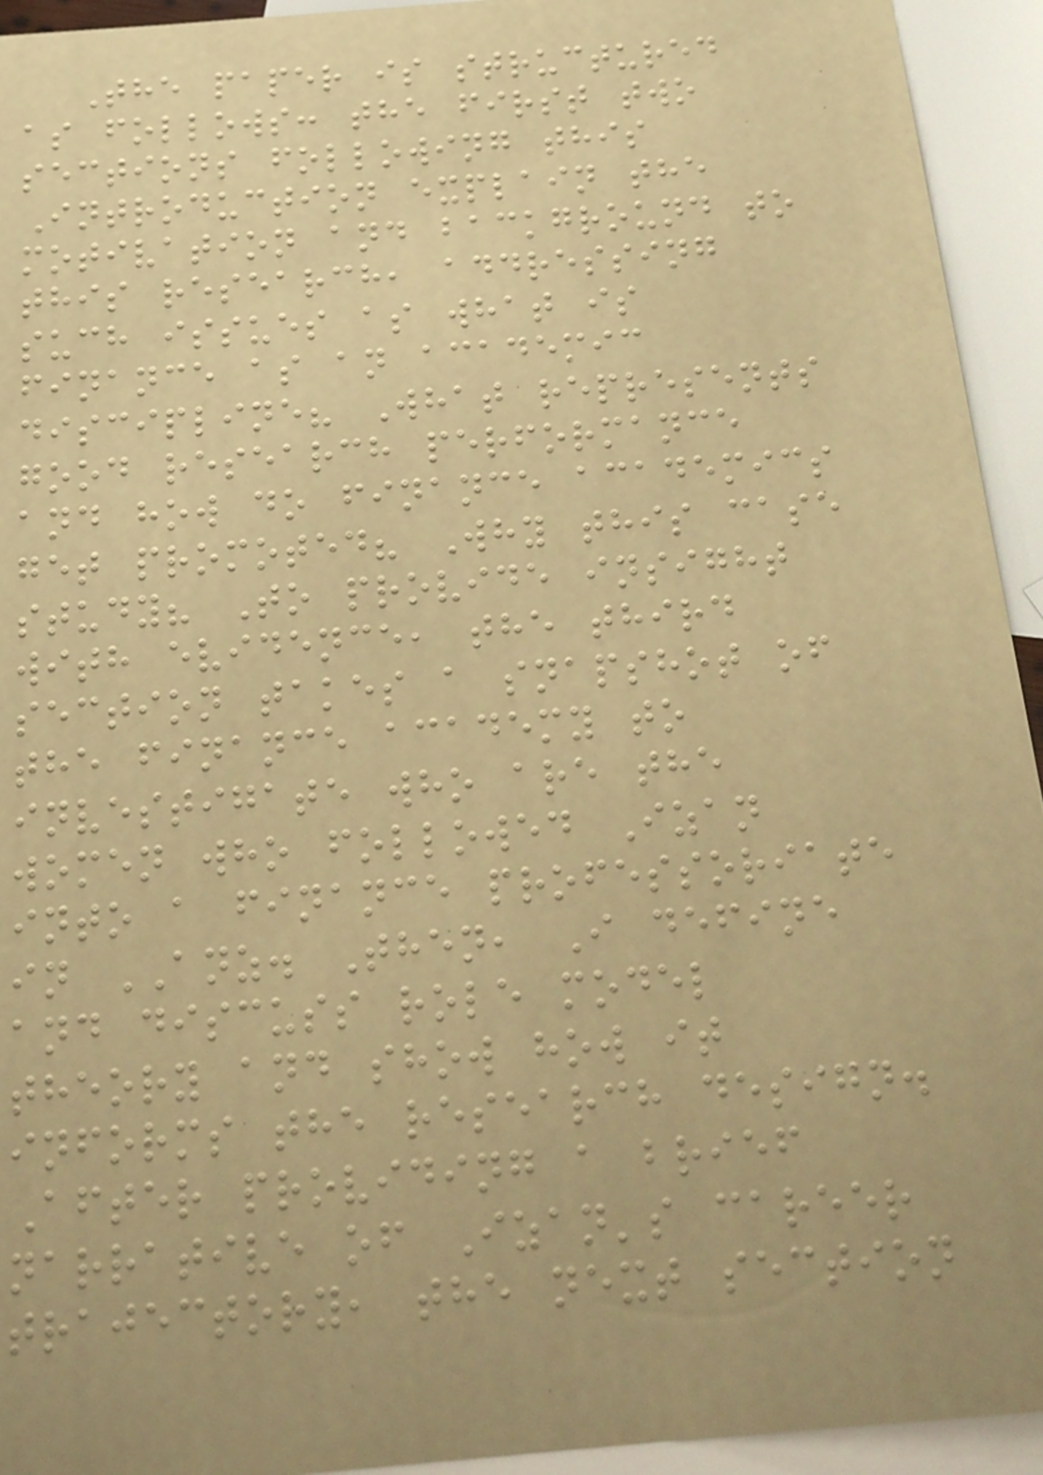The paper is structured
as follows: the first two
sections following this
Introduction explain the
motivation and background to
this research, addressing
such issues as what is
finance as an academic
discipline? What represents
good research performance
and how do finance academics
get promoted? Why this case
study? To provide insight
with evidence, the third
section takes a snapshot of
the finance academy to
investigate who are the
women who followed Izan
into a finance professoriate
in ANZ. Then, I define
and discuss role model
theory and show how it
informs the research design.
After providing a brief
narrative of Izan's career
trajectory, the next section
